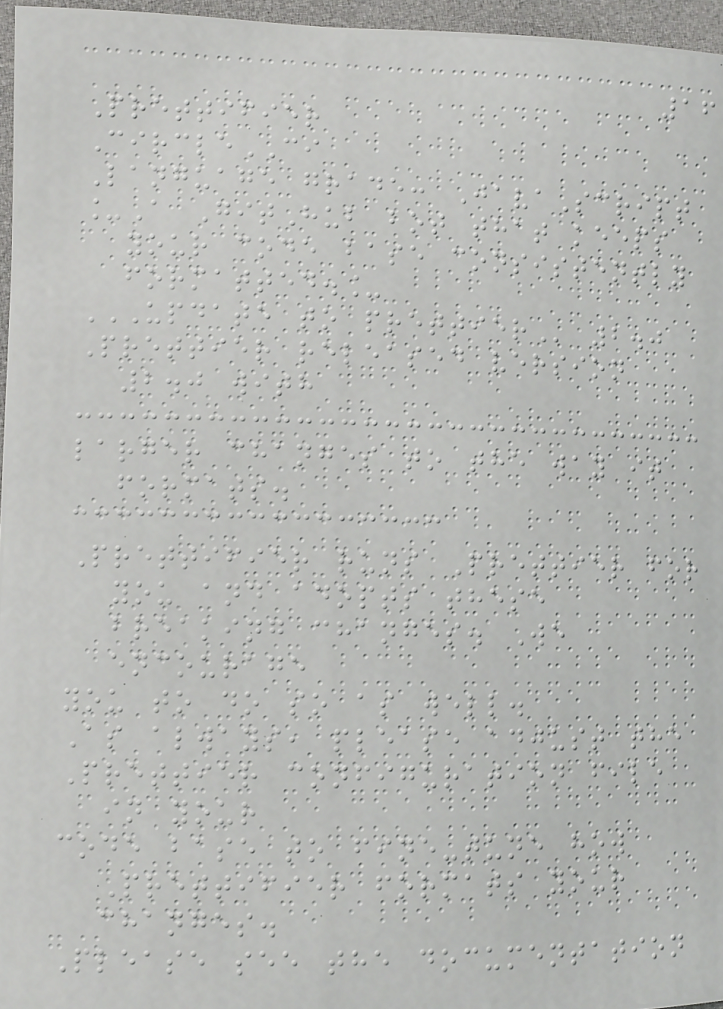16
Prettifier
CircleCI
Language grade: JavaScript
_A GitHub bot that keeps
your code base consistently
formatted._
UPDATE TO PRETTIER 2.0
Prettier released version
2.0 with
larger changes to the way it
formats.
Prettifier runs Prettier for
you and adopts these
breaking changes. We
encourage
you to do so as well.
As always, please adjust the
Prettier configuration file
in your
code base to fine-tune how
Prettifier formats your
changes.
Please see the documentation
